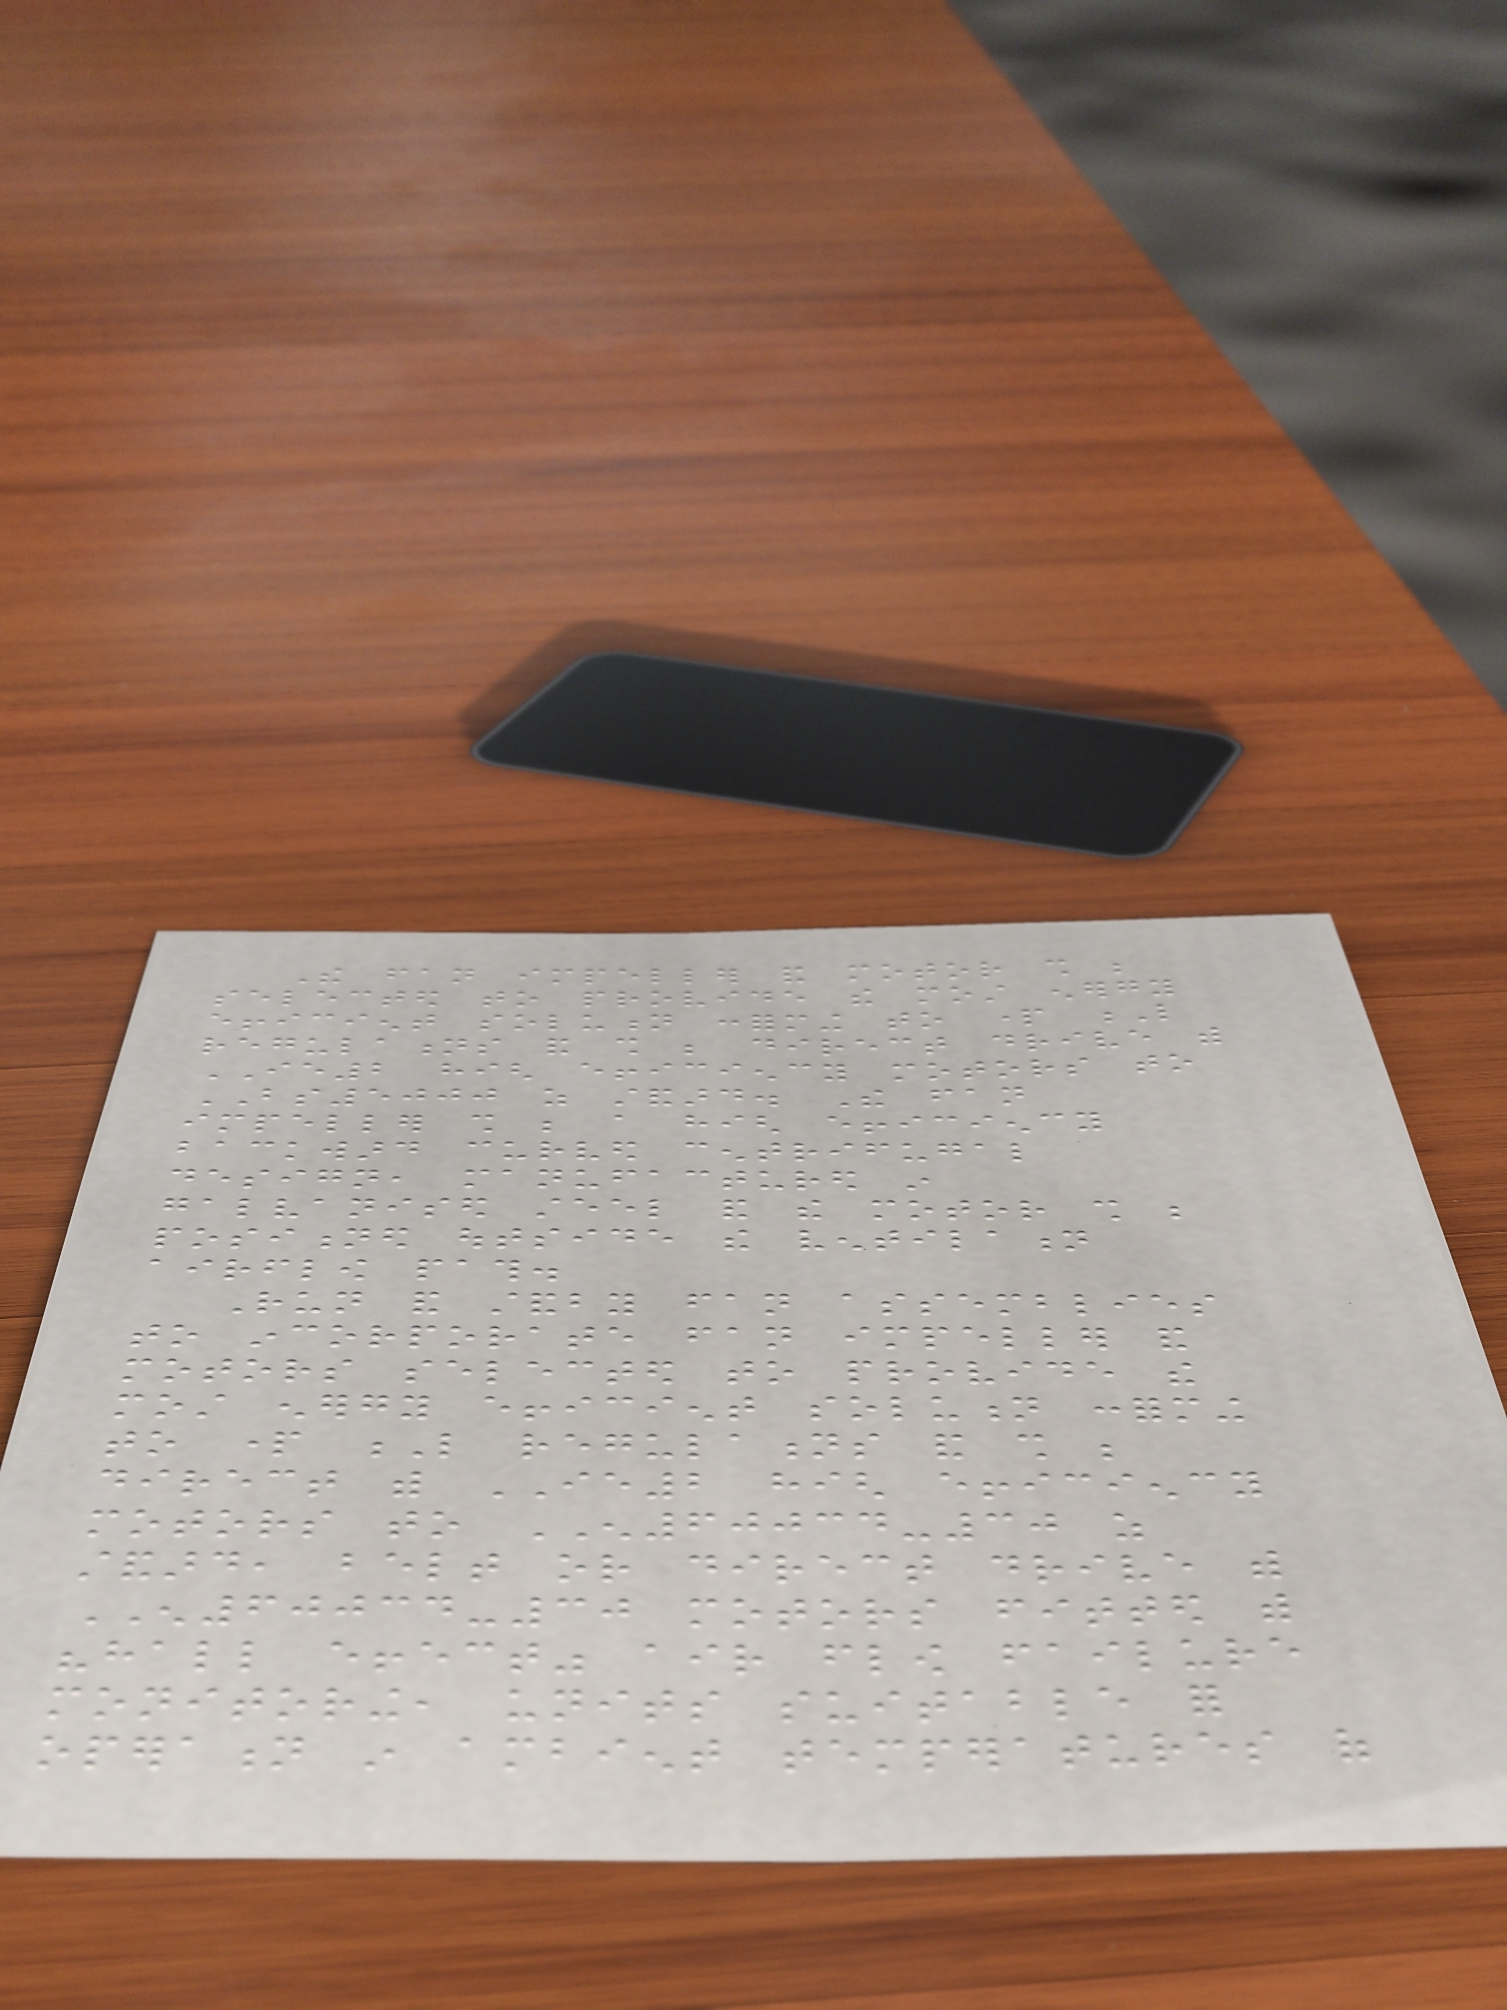The fan impeller and motor shall be
selected to provide the most energy
efficient solution conforming to part L
regulations and shall be direct drive with
IE2 high efficiency motors to
BS5000 as standard. The fan
impeller shall be a high efficiency
backward curved centrifugal
design, manufactured in
galvanised steel and the motor shall be
positioned outside the ventilation
airflow path.
Run and standby fan assemblies
to incorporate fan impeller and
motors selected to provide the
most energy efficient solution conforming
to part L regulations and shall be
direct with IE2 high efficiency
motors to EN60034-30 as
standard, belt or direct drive with
EN60034-30 motors fitted with
"hall effect" air flow failure
monitoring, units suitable for
operation in ambient temperatures of
